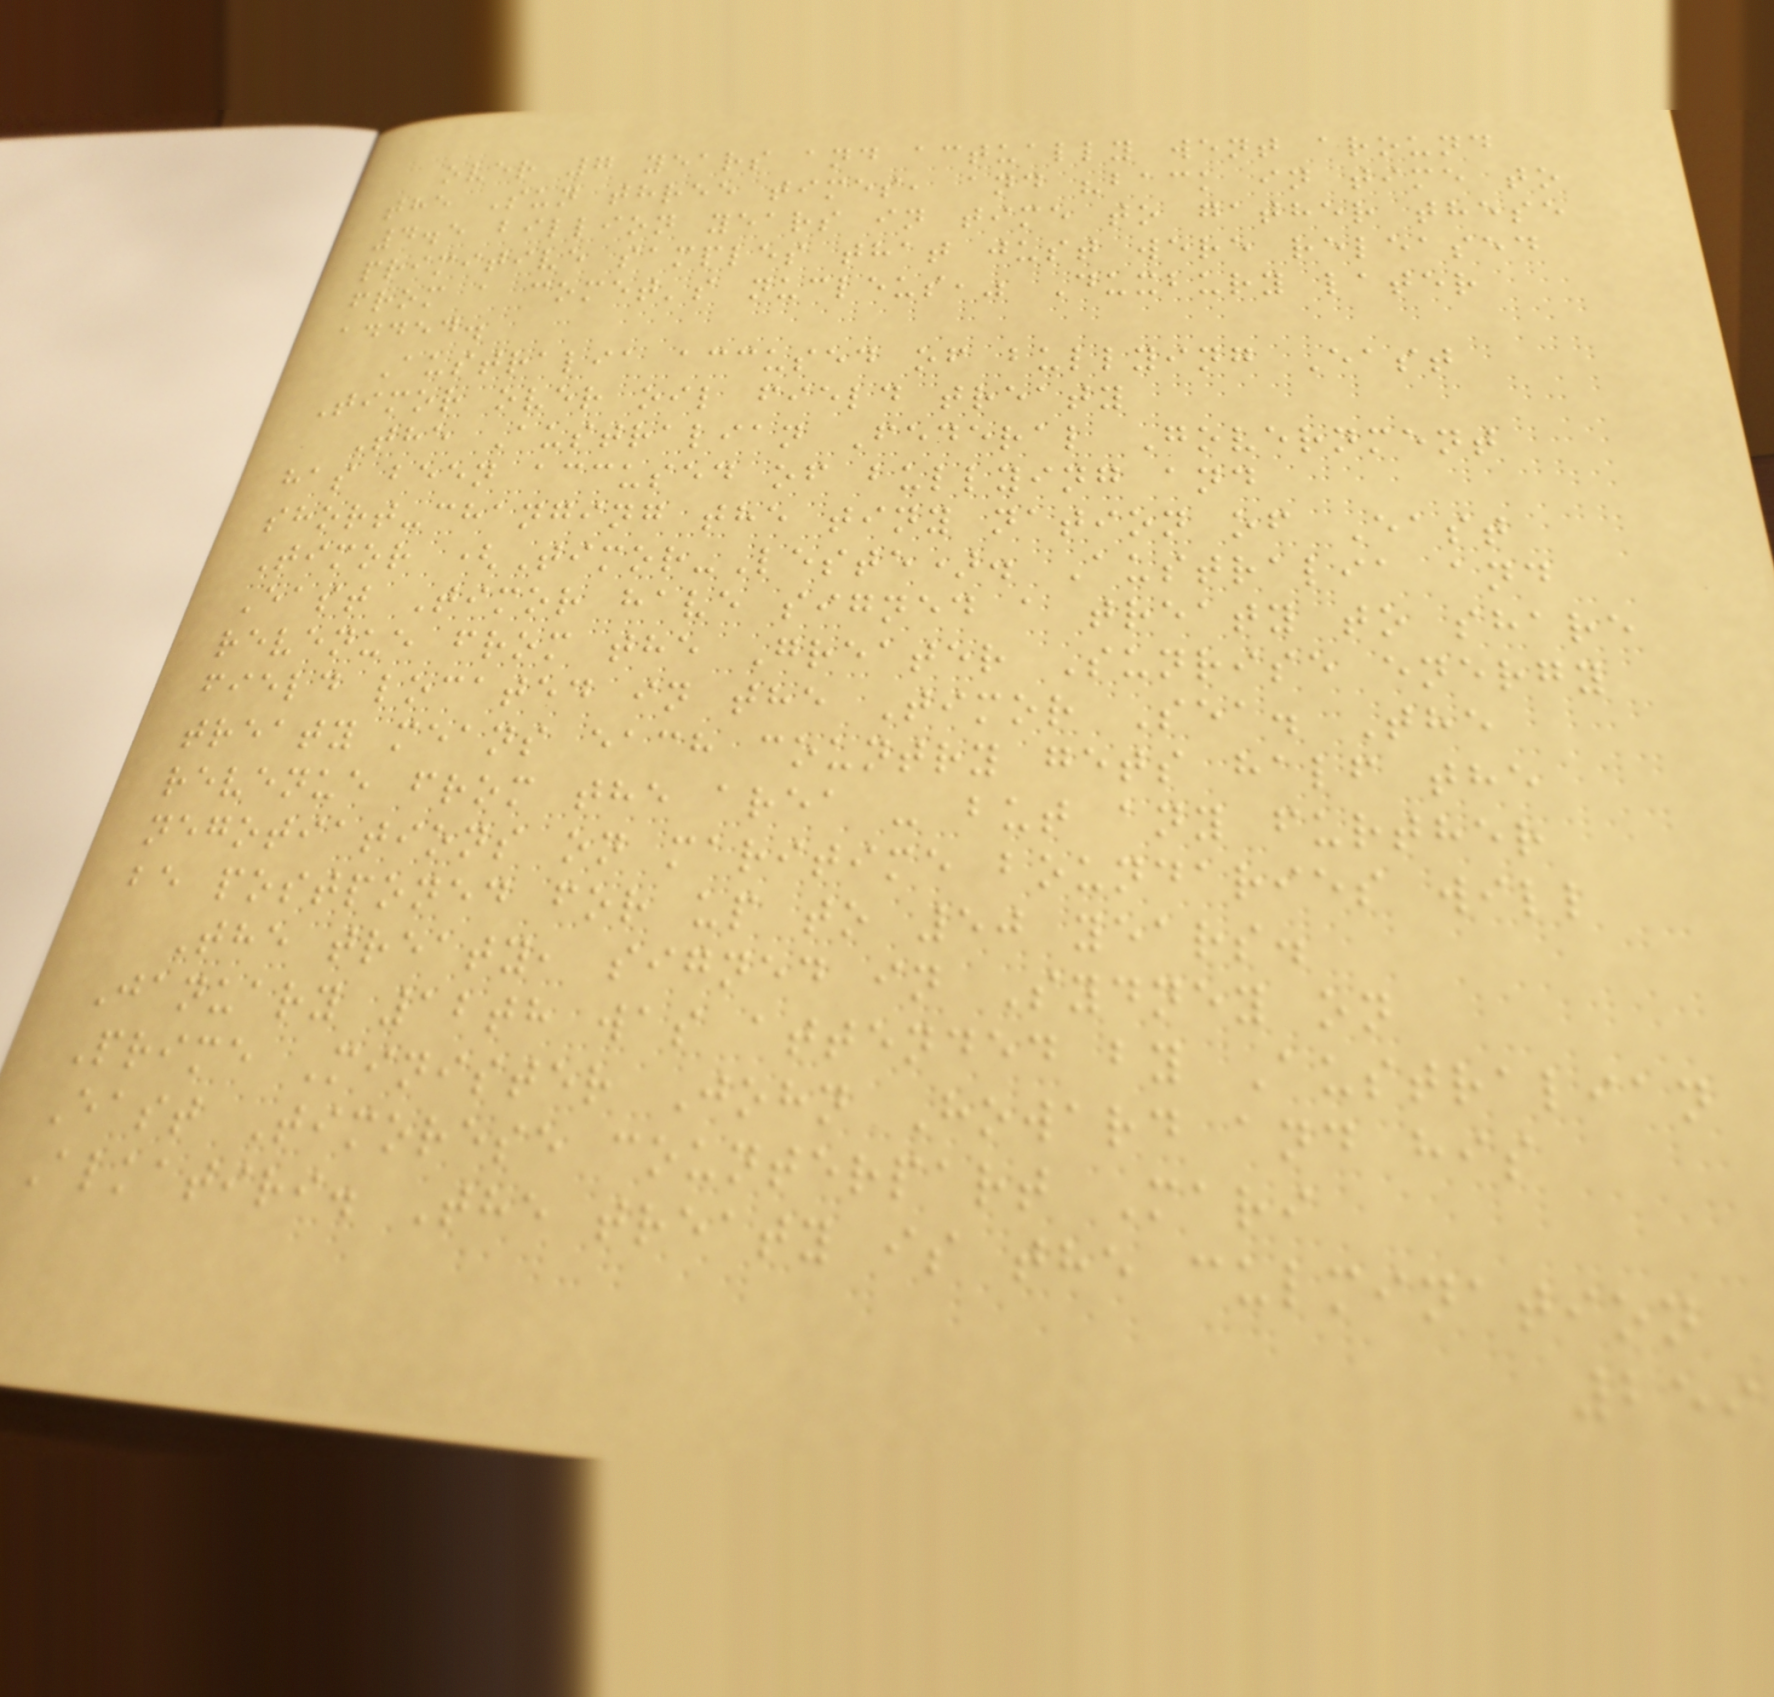over 7 years and actually went around
the Sun three times, and "back in time to
4.5 billion years in time to gather these
primitive samples that just were released
from a comet's nucleus," Duxbury later
added.
Australia accused of bullying East
Timor over oil field treaty
The Australian Federal Government
has been accused of bullying and
short-changing the tiny nation of East
Timor (Timor-Leste). Australia and
East Timor have signed a treaty to share
revenue from the Greater Sunrise energy
field located in the Timor Sea. The
treaty means each country gets half the
revenue from the area - but any further
negotiations on maritime boundaries will
be postponed for up to 50 years.
The treaty, signed in Sydney on
January 12th was attended by Australian
Prime Minister John Howard and his
East Timorese counterpart Mari
Alkatiri. The treaty is the culmination
259
